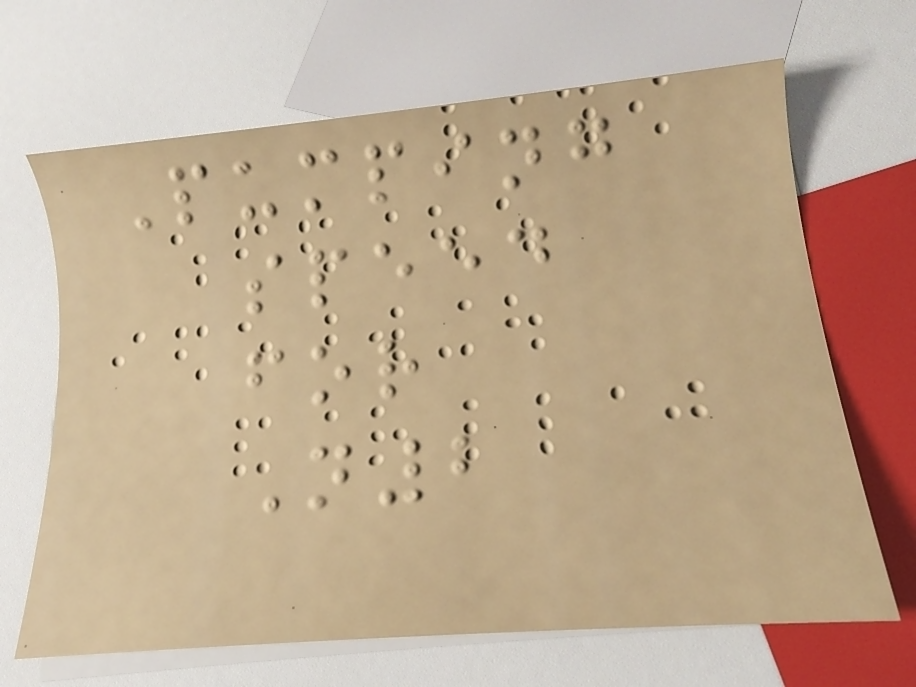Pumping
speed
for
N2
